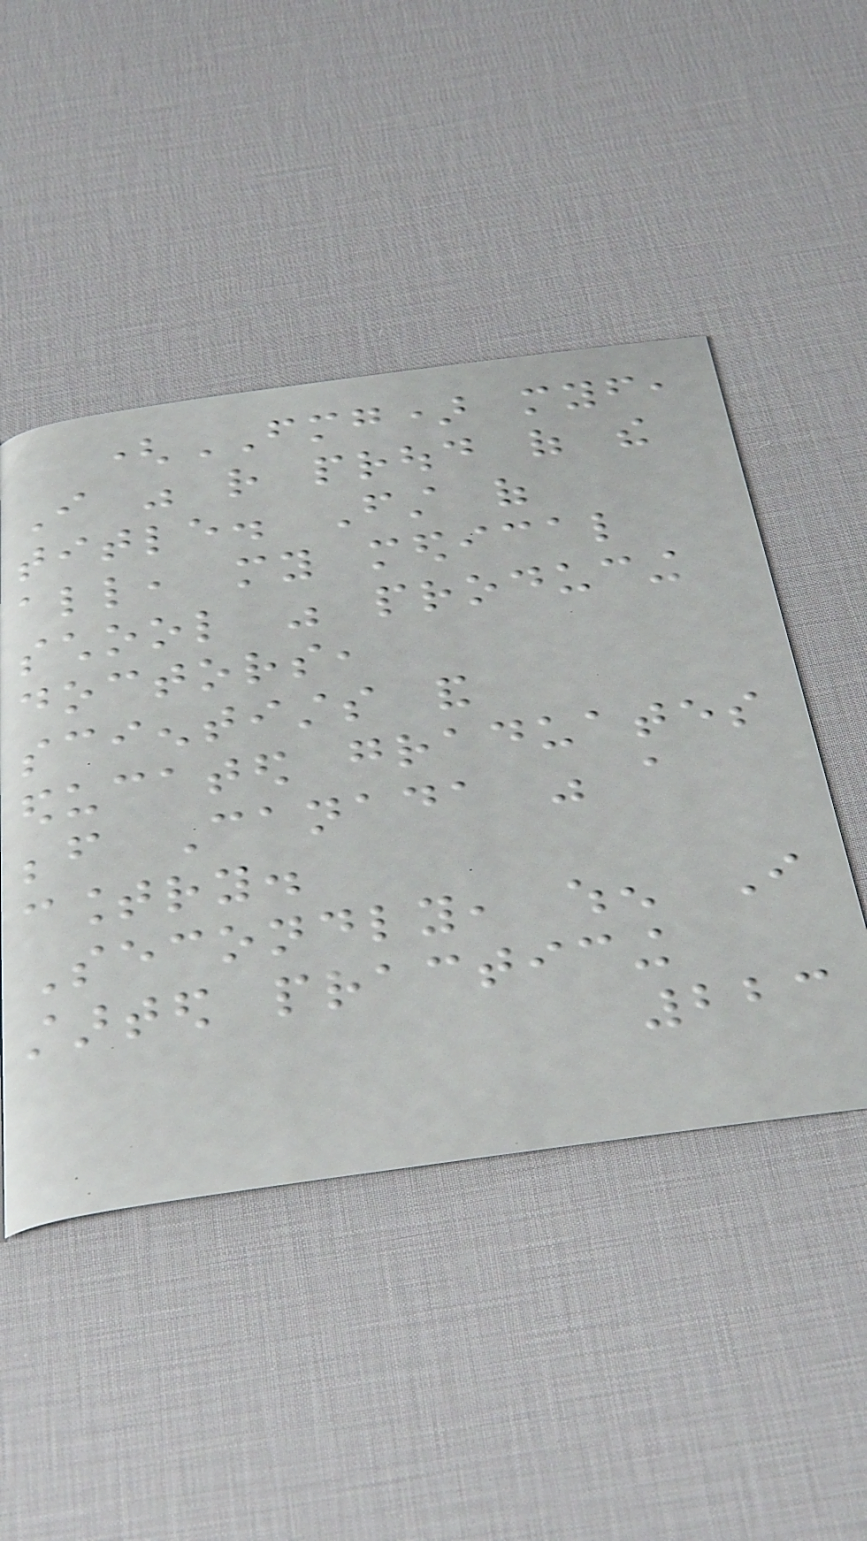(FMG) myself,
I was rather proud of the
title. First of
all, my medical
school was producing
doctors,
scientists and
educated graduates
before Canada was a
country.
Secondly, when I
started practicing
223
